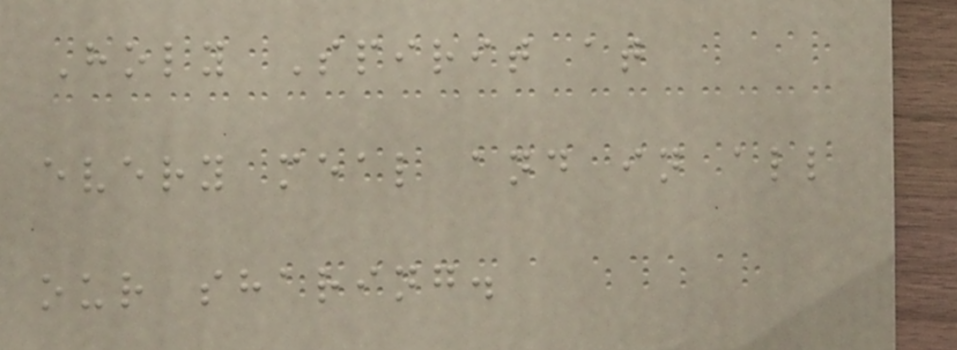Holy Spirit at
every meal and in all
our sharing.
